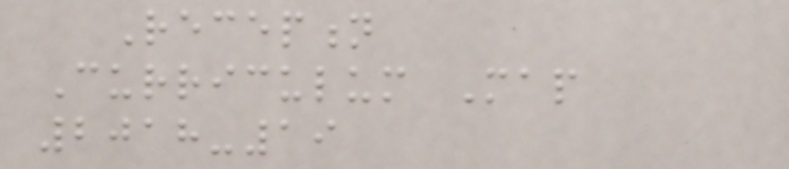Reception
Curriculum Map
2018-19
